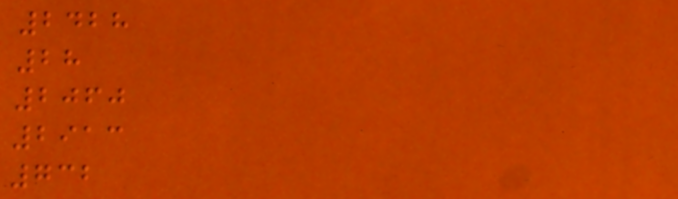2428
28
2060
2913
732
